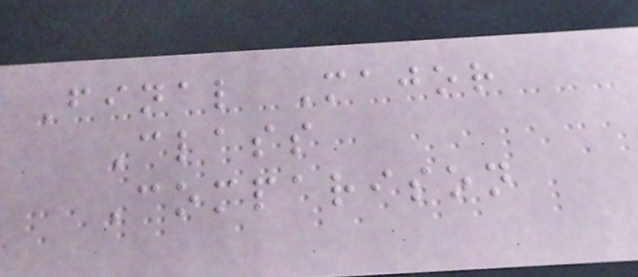Final Major
Class
Comparison
